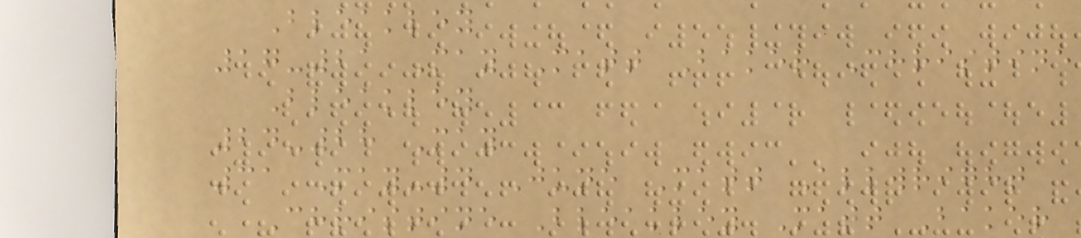Bleakley
17-21 May Matt Baker Christine
Bleakley
24-28 May
31 May-4 June Matt Allwright
Christine Bleakley Matt Baker
